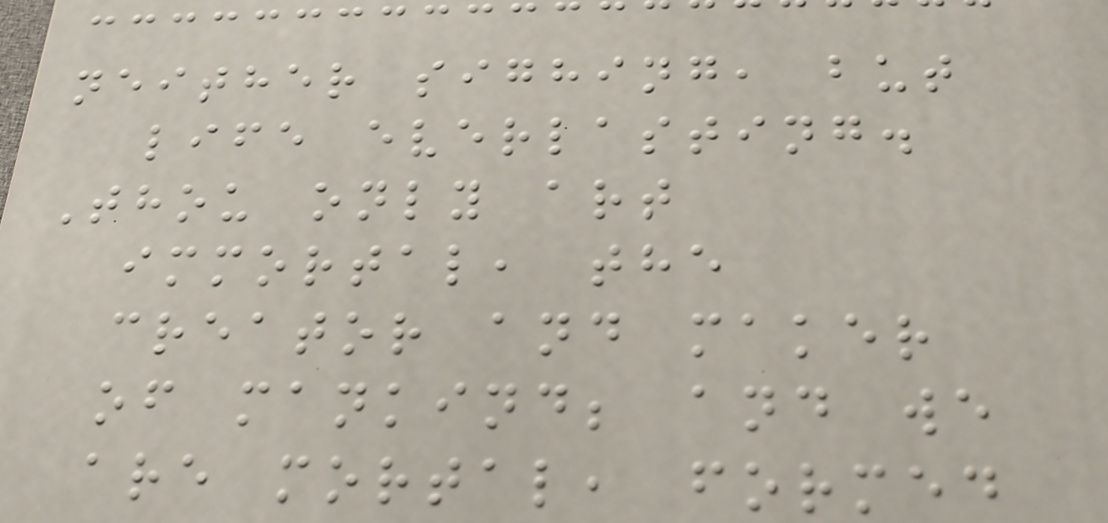neither sighing, but
life everlasting.
Thou only art
immortal, the
creator and maker
of mankind; and we
are mortal, formed
